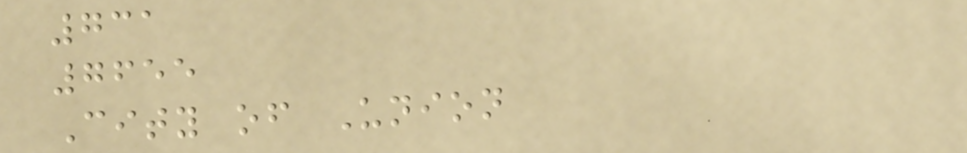731
7655
City of Union
